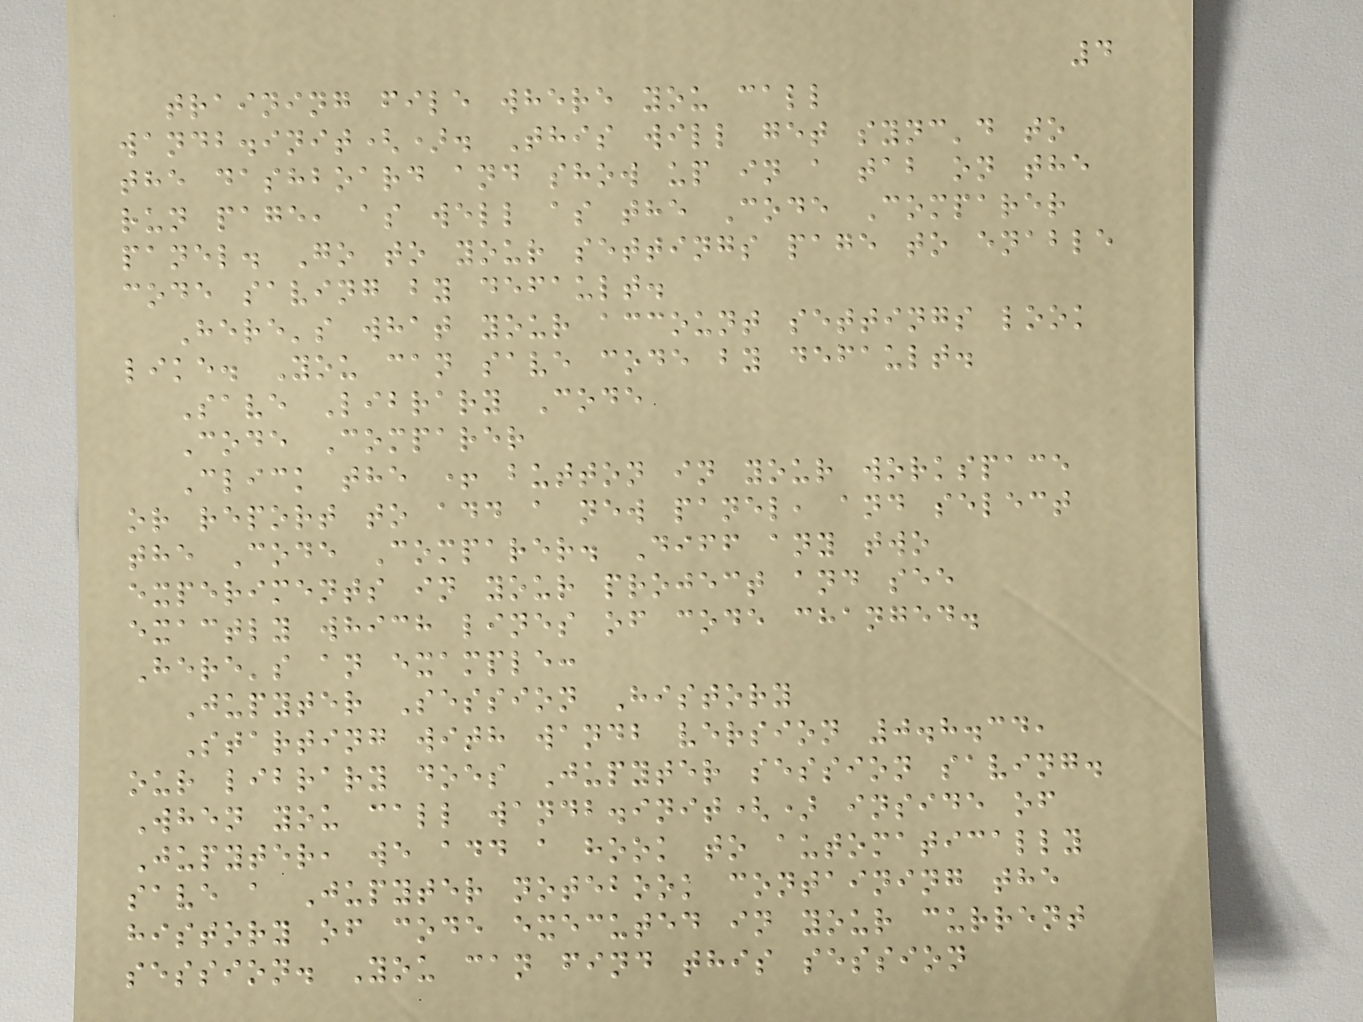4
training file where you call
wandb.init(). This will get sync'd to
the dashboard and show up in a tab on the
run page, as well as the Code Comparer
panel. Go to your settings page to enable
code saving by default.
Here's what your account settings look
like. You can save code by default.
Save Library Code
Code Comparer
Click the + button in your workspace
or report to add a new panel, and select
the Code Comparer. Diff any two
experiments in your project and see
exactly which lines of code changed.
Here's an example:
Jupyter Session History
Starting with wandb version 0.8.34,
our library does Jupyter session saving.
When you call wandb.init() inside of
Jupyter, we add a hook to automatically
save a Jupyter notebook containing the
history of code executed in your current
session. You can find this session
